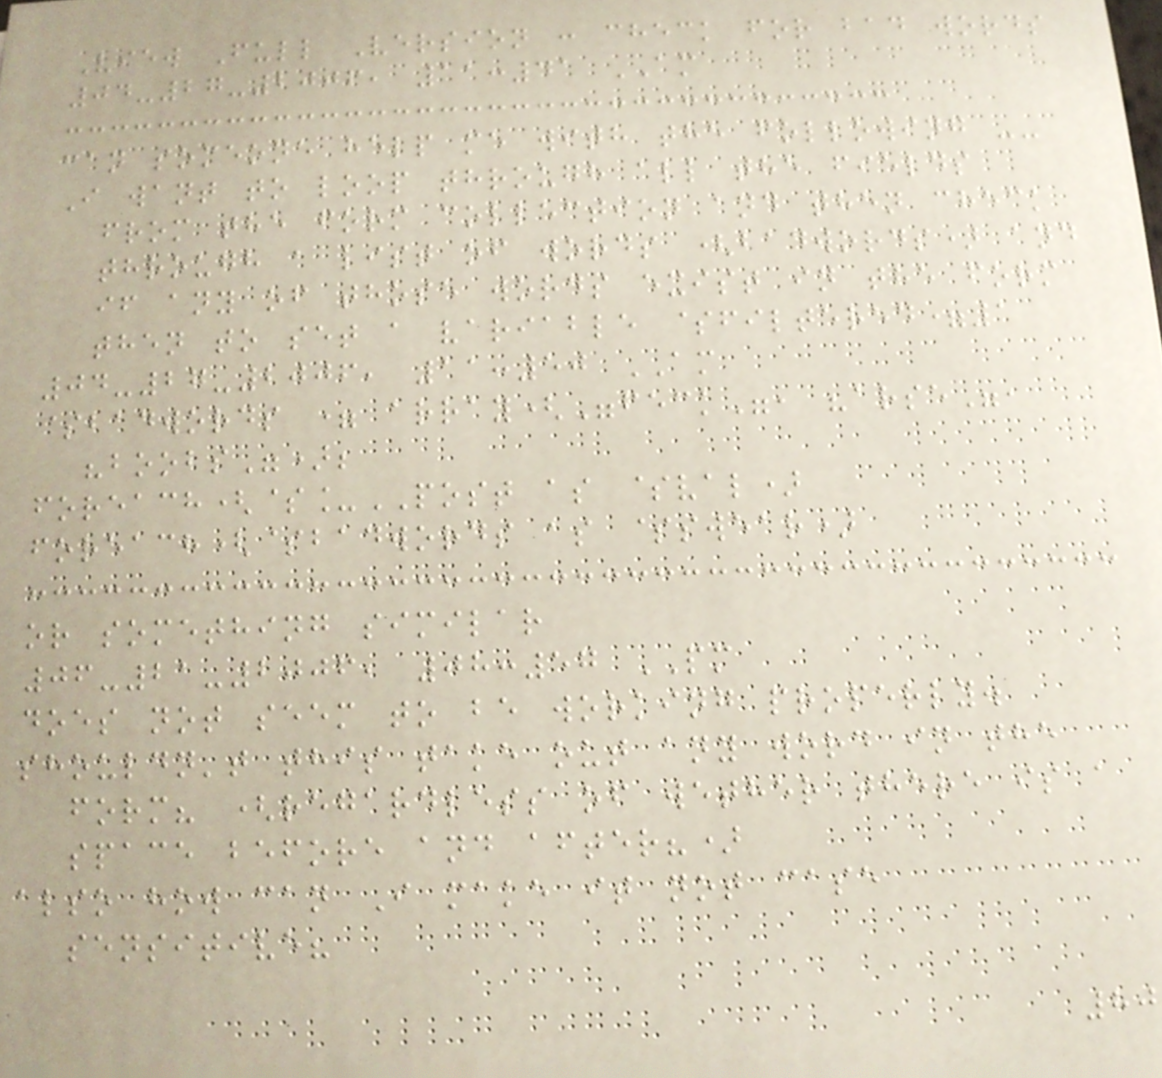View Full Version : check for bad words
04-27-2006, 11:41 AM
can someone help me with the following --
I want to loop through all the fields
from the form collection and then check
through a list of words (badwords) and
if any of those words exist in the form
then to set a variable $filtered=1
04-27-2006, 11:50 AM
$badwords = array("feck", "arse",
"boobs");
foreach($_POST as $val)
foreach($badwords as $swear)
or something similar
06-21-2006, 08:57 PM
does not seem to be working properly.
shouldn't this take out any word in the
form? (regardless of wether there is a
space before and after?)
also how can I make it not case
sensitive?
80
